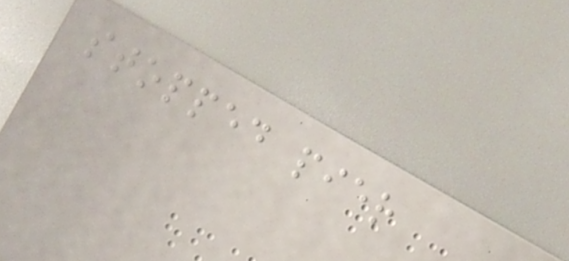stopped pier
